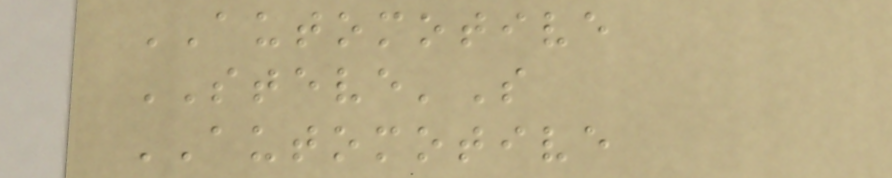AUTOMOTIVE
STEVE'S
AUTOMOTIVE
